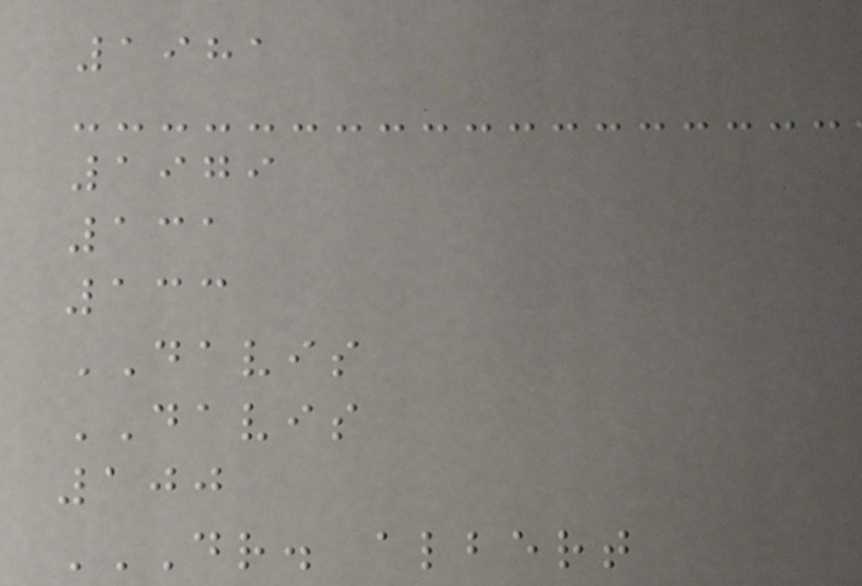1981
1979
131
133
DAVIS
DAVIS
100
DR. ALBERT
